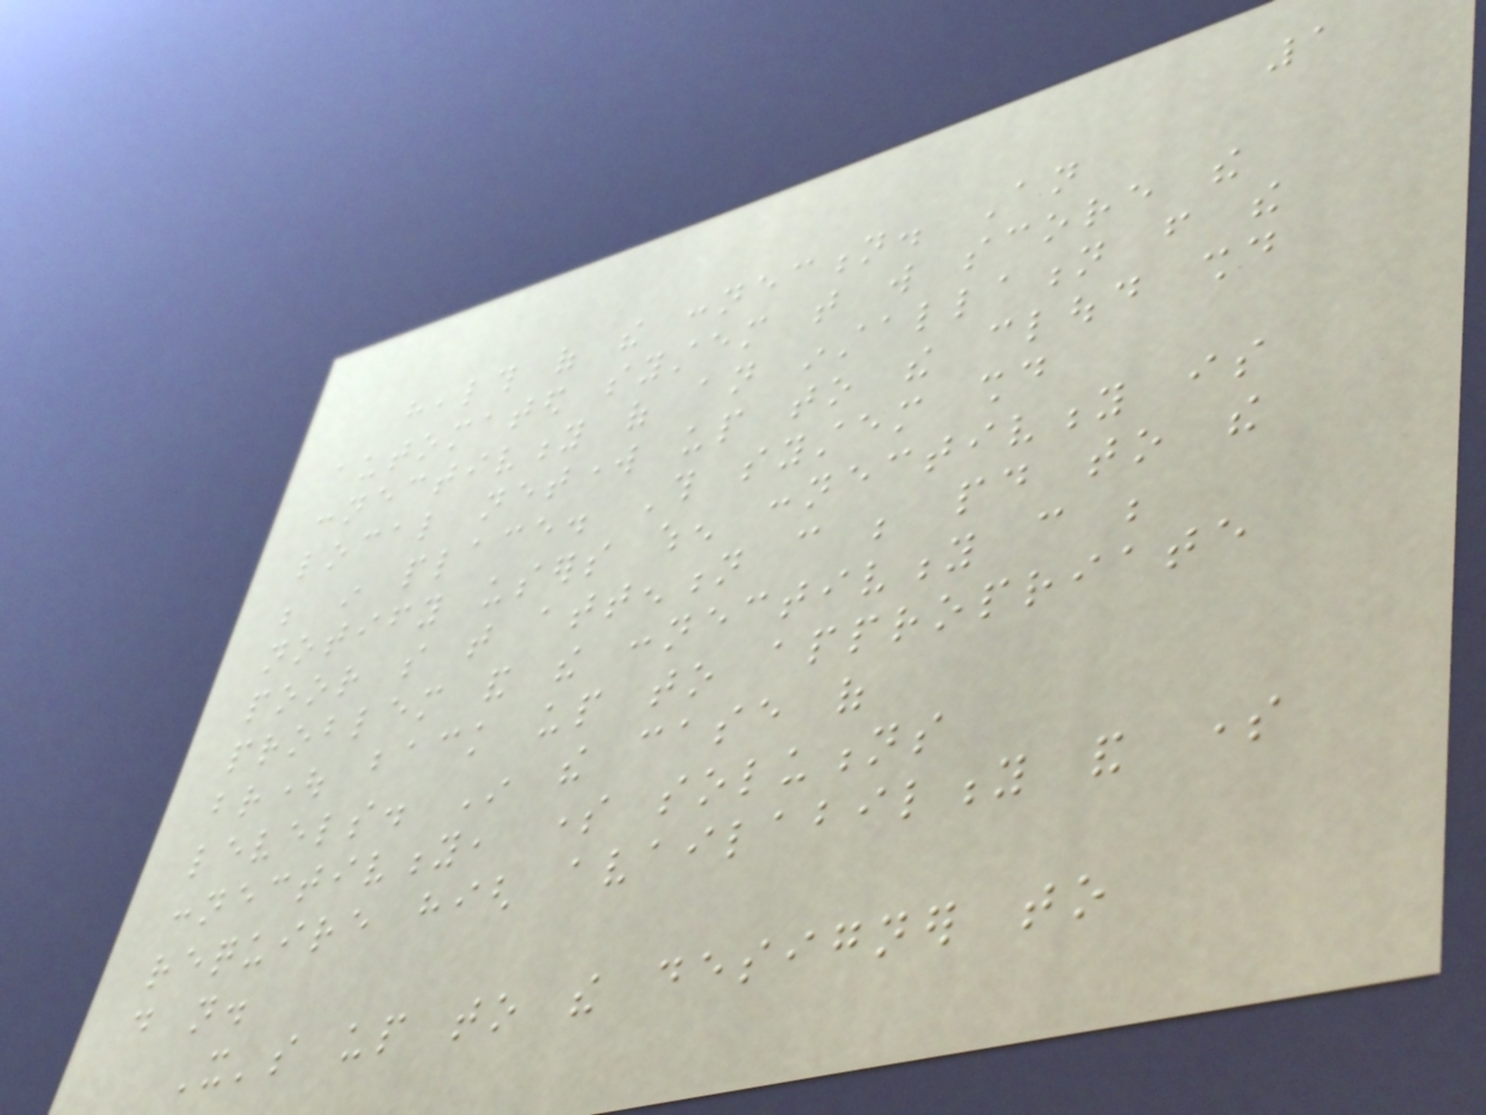1
health of the connection. An
automated system that will score the
connectivity of an installation from the
local network up to the cloud should
be in place. This system should
notify users when connectivity is
poor so that attention can be paid to the
problem and the connectivity can be
brought back up to appropriate
levels. In the case of
connectivity, some solutions
require high availability and some
do not.
It's up to the designer to
